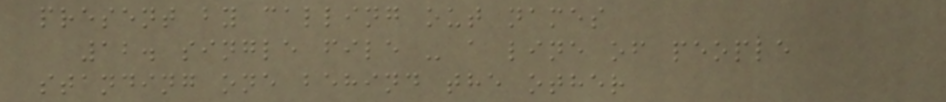present by calling out names
12. single file - a line of people
standing one behind the other
